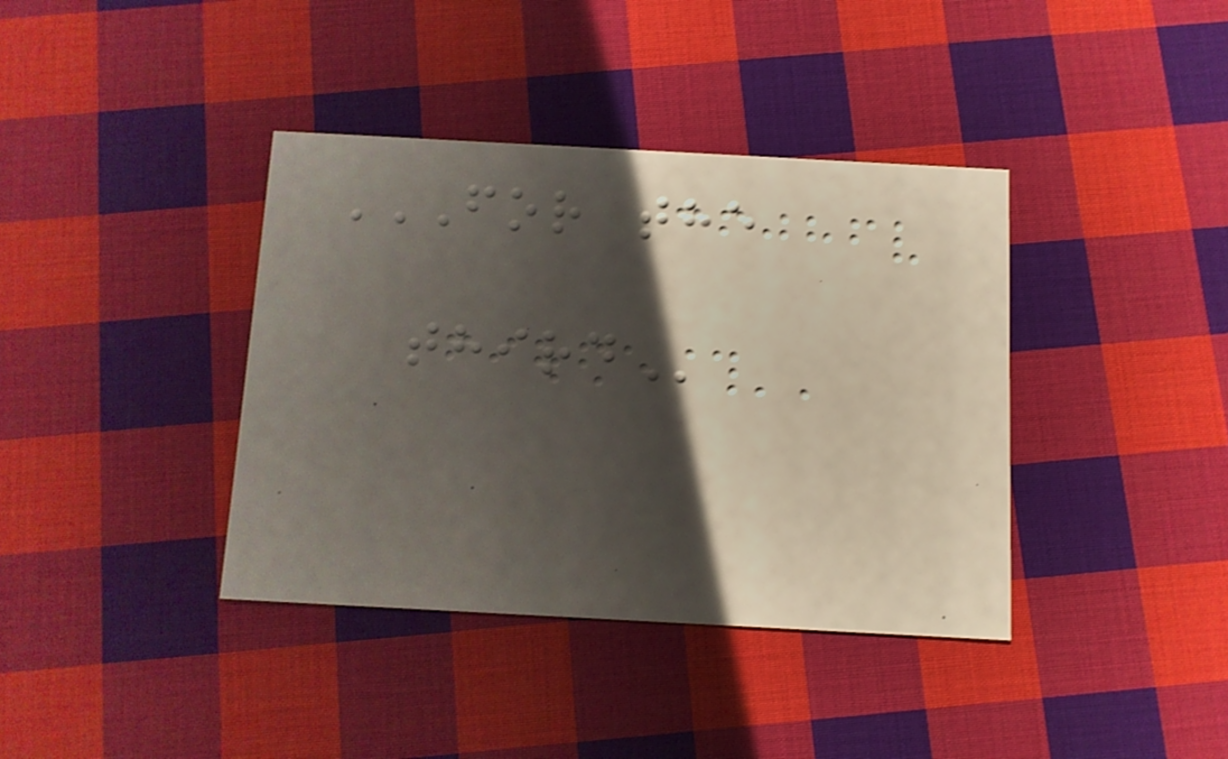FOR THE
THIRD
